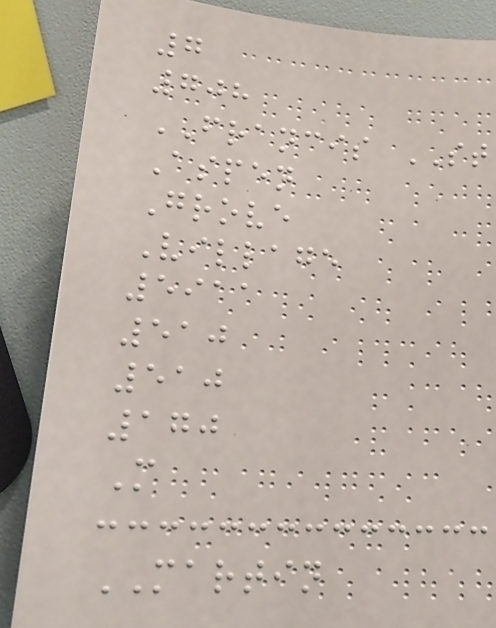7
708
FRANCIS ST
Aspen
Grove
Village
5911
510
510
170
M
MARTIN
